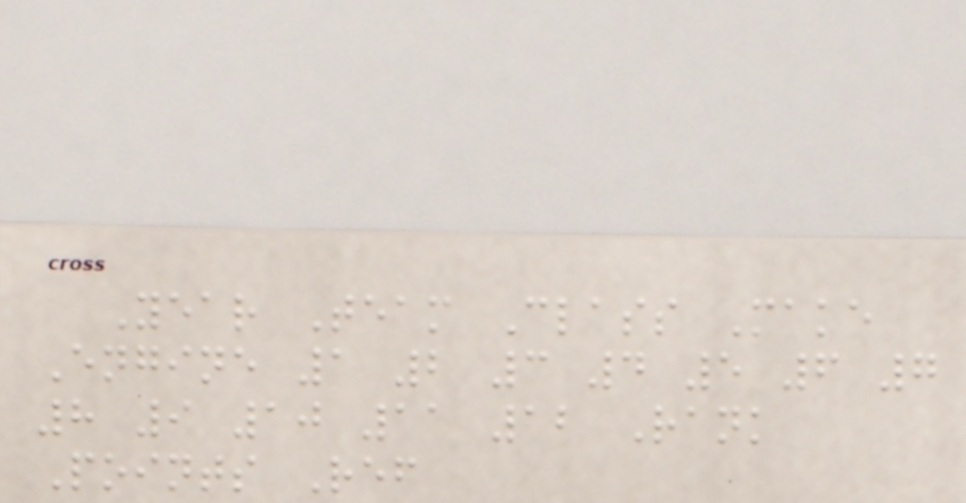Year Team Class Make
Engine 1 2 3 4 5 6 7
8 9 10 11 12 Rank
Points Ref
